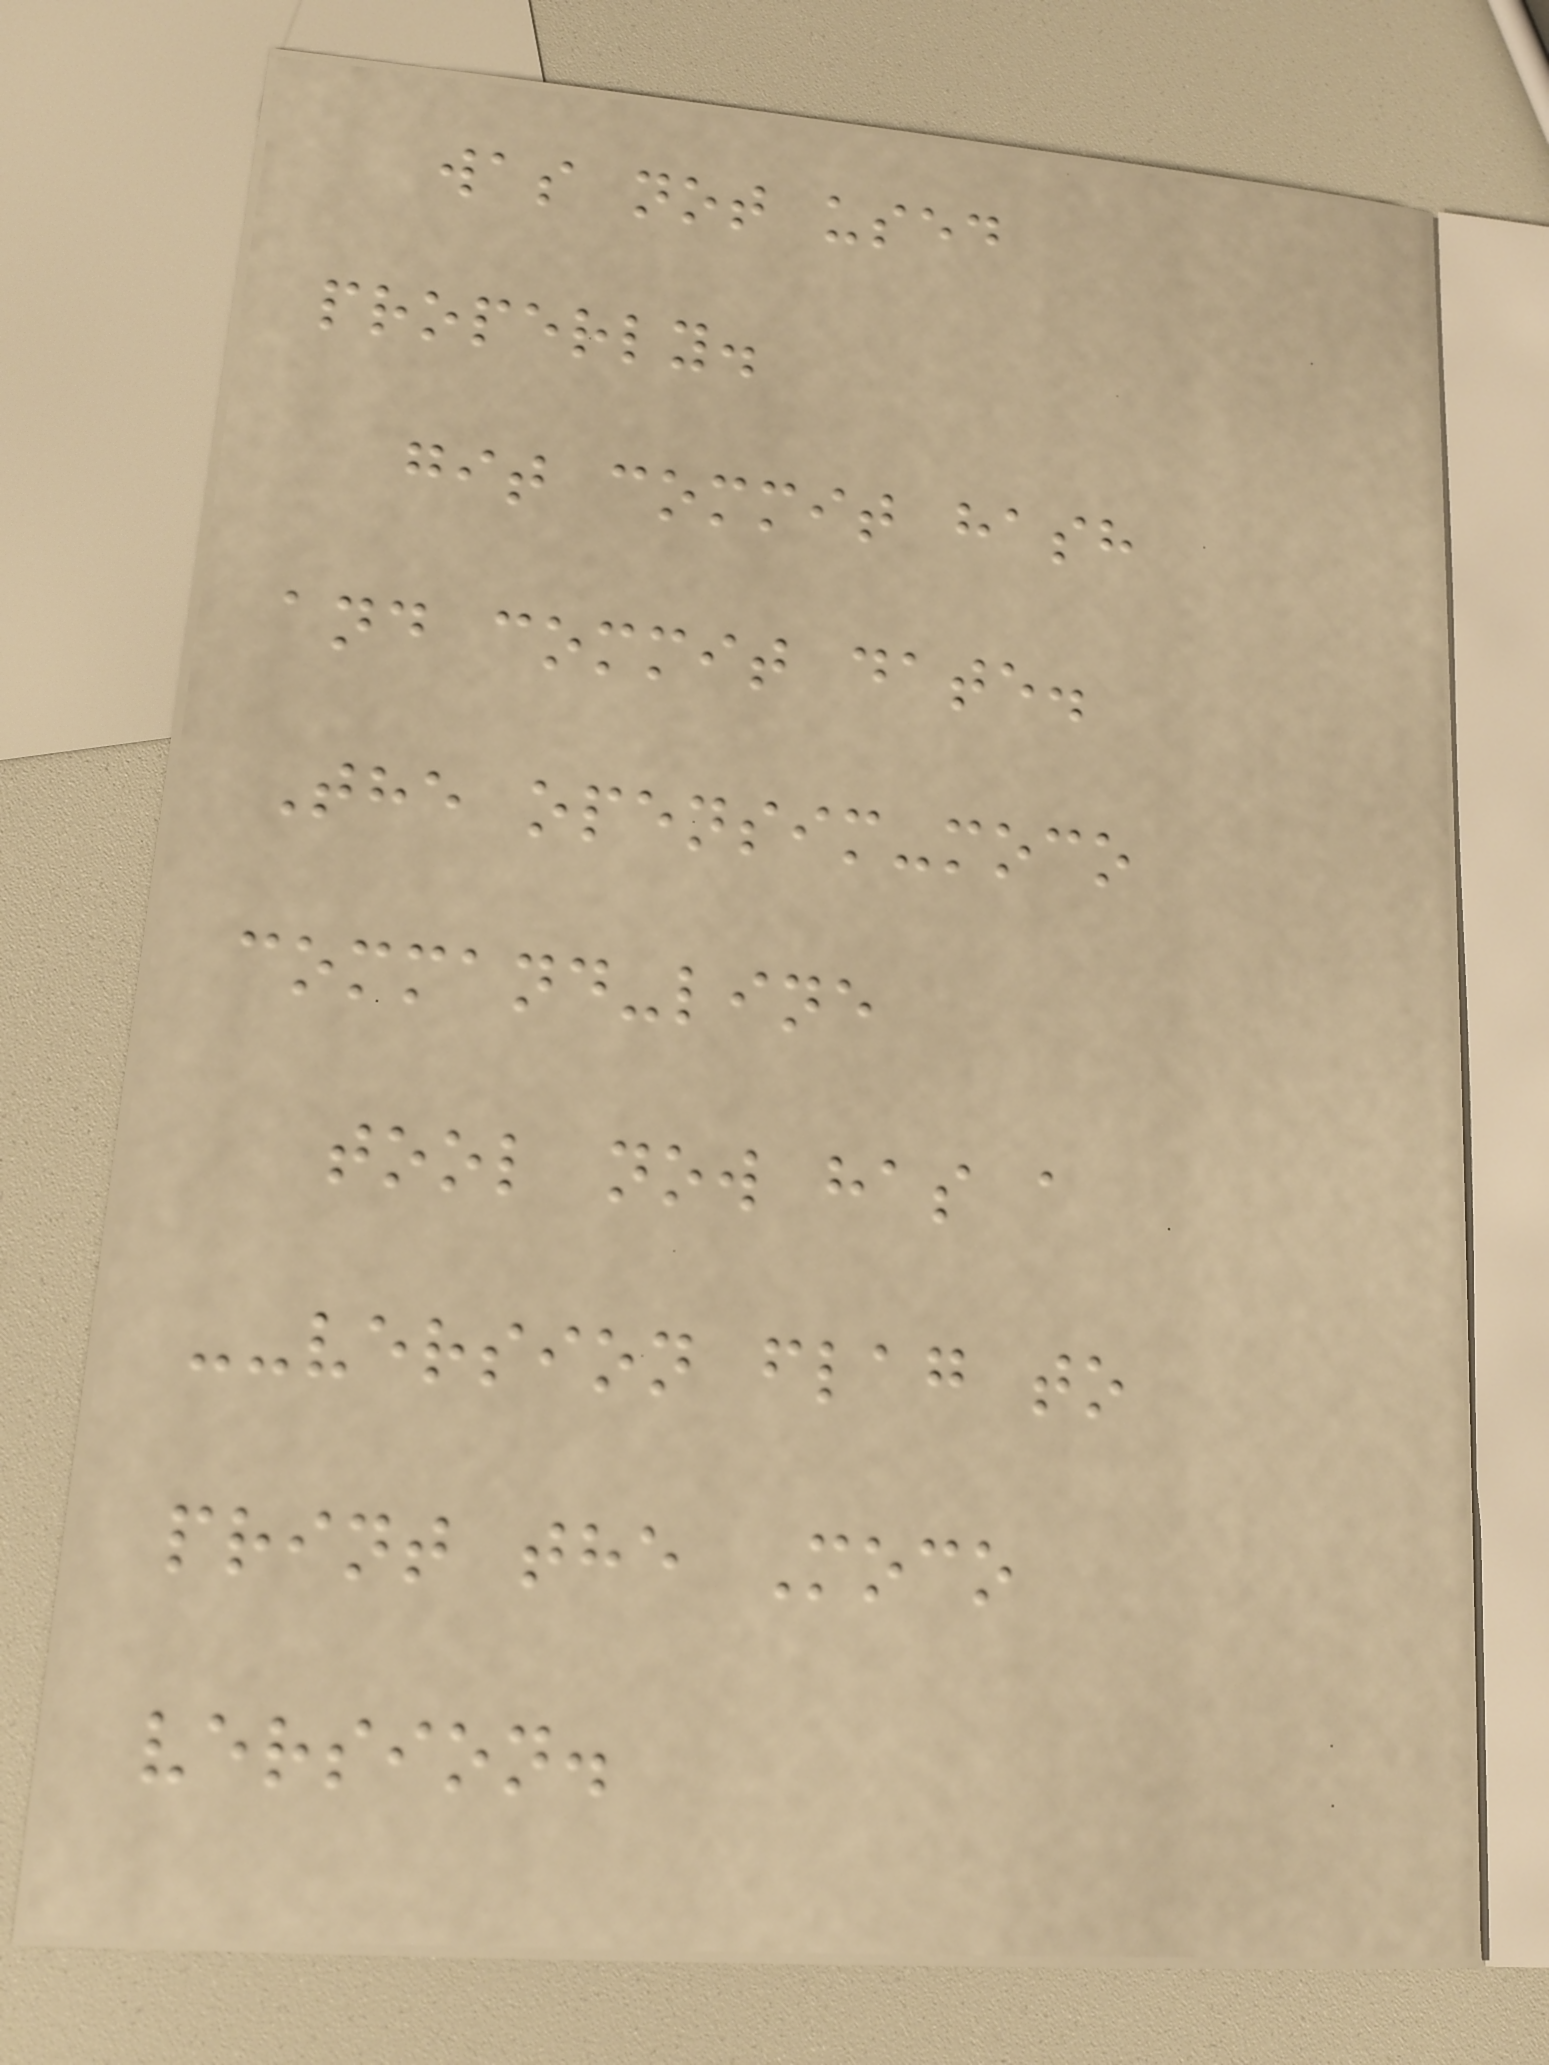was not used
properly.
git commit hash
and commit date.
The opensim-moco
command-line
tool now has a
--version flag to
print the Moco
version.
